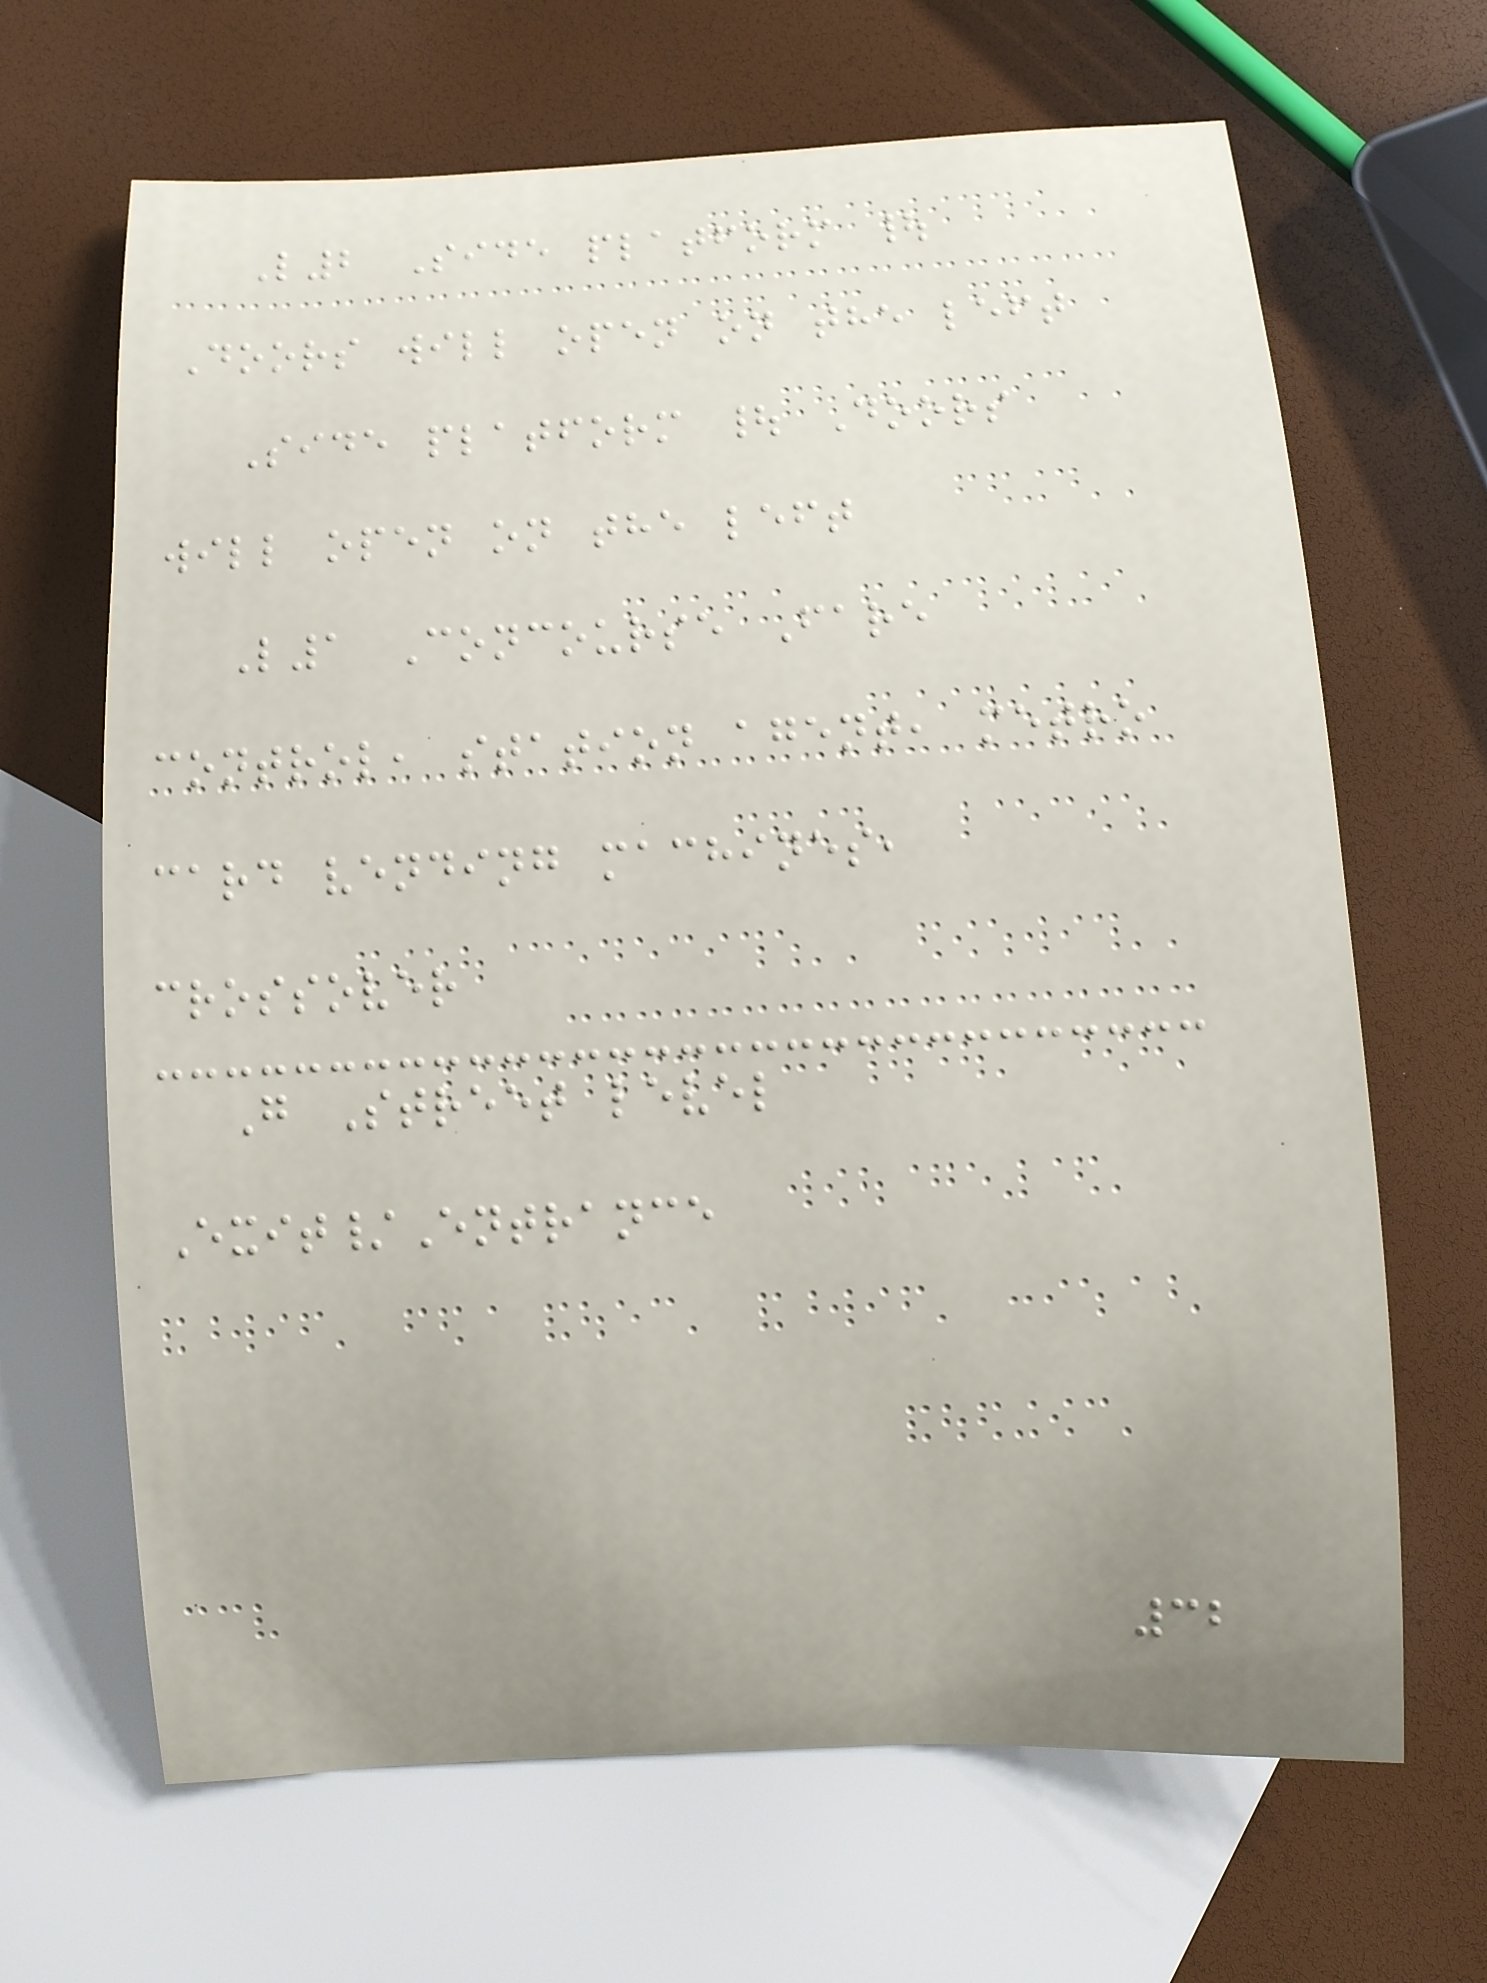L2 Side platform |
Doors will open on the left
Side platform | Doors
will open on the left
L1 Concourse Fare
control, station agent, metro
card vending machines,
crossover
G Street level
Exit/Entrance
32
